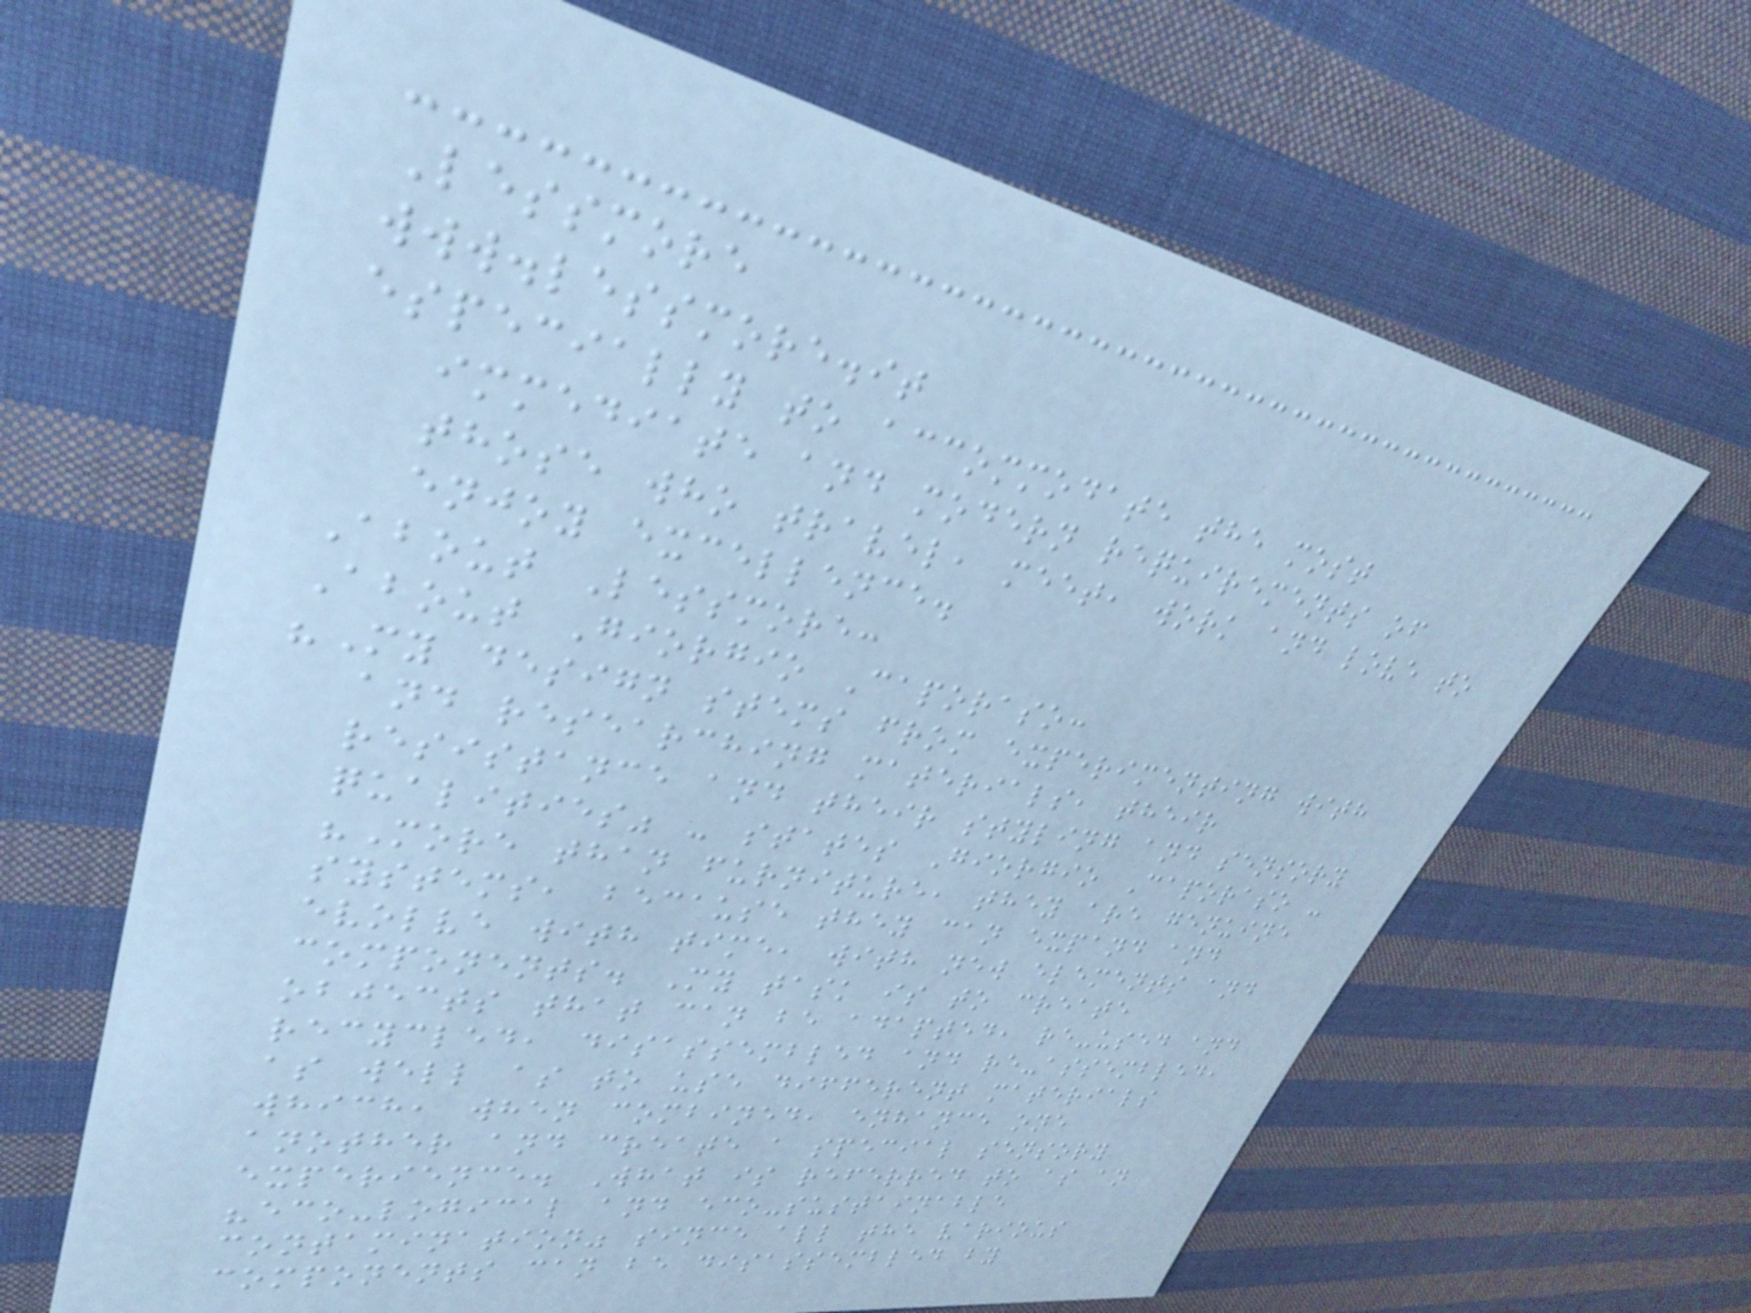Lessmore
www.lessmore.it
especially to accommodate the most
immediate and modern requirements of
those who travel, meet, work and love to
enjoy excellence.
About Lessmore:
About Giorgio Caporaso:
"My design stems from experimenting with
and researching materials, their
resistance and their styling and sensory
qualities" - states Giorgio Caporaso -
"More than furniture, they are genuine
systems, because they can expand and
evolve with time, with new elements and
components. My task is to create
objects that can be adapted, re-used and
recycled, disassembled and re-assembled,
as well as to use different materials
which, when combined, enhance one
another and create a special sensory
experience. What is referred to as an
"eco-logical and eco-sustainable
contamination" since all the various
components can be disassembled by
